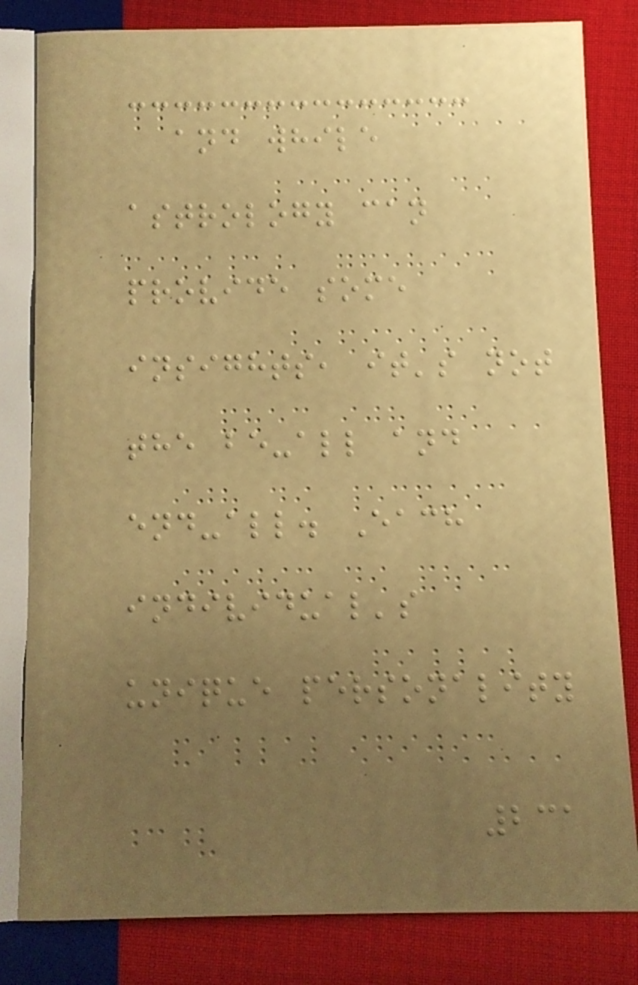and while
astrology can
provide some
insights, it's not
the be-all and
end-all. Each
individual's
unique personality
231
